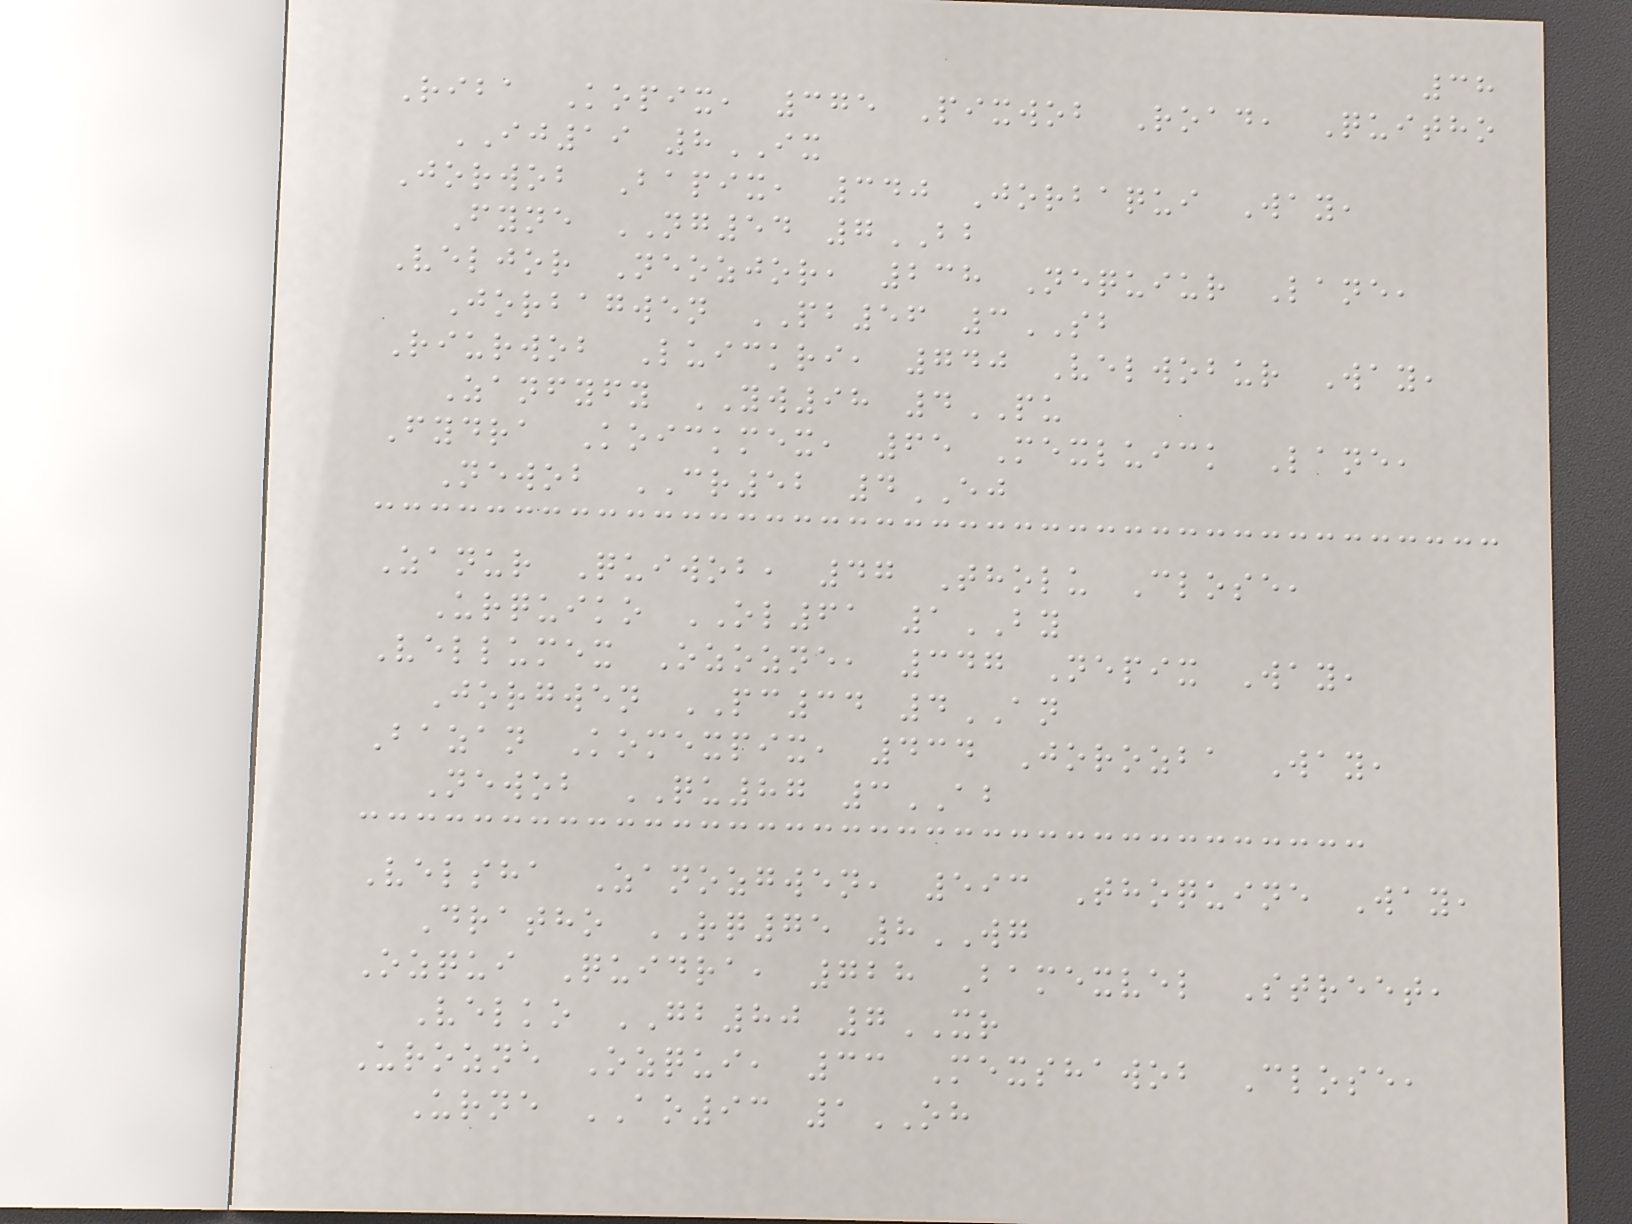38
Riba Kopix, 375 Pixwob Road, Quitho
IJ19 8IX
Jorwob Bapix, 340 Jorbaqui Way,
Fyne NG54 7BB
Veljor Neozjor, 238 Nequiur Lane,
Jorbagwen PB56 3SB
Riurwob Luickri, 740 Velwobur Way,
Zanfyfy YW98 4PU
Fydra Koickmex, 65 Mexluick Lane,
Newob CR52 4EJ
Zanur Quiwob, 47 Tholu Close,
Urquiko OL61 1BY
Vellumex Ozozne, 347 Nepix Way,
Jorgwen PC34 4AN
Bazan Komexpix, 434 Jorozba Way,
Newob QU87 3AB
Velsha Zanozgwen, 593 Thoquine Way,
Dratho RQ75 8WG
Ozqui Quidra, 728 Bamexvel Street,
Velko GB80 7XR
Urozne Ozqui, 33 Mexshawob Close,
Urne AO93 1OH
